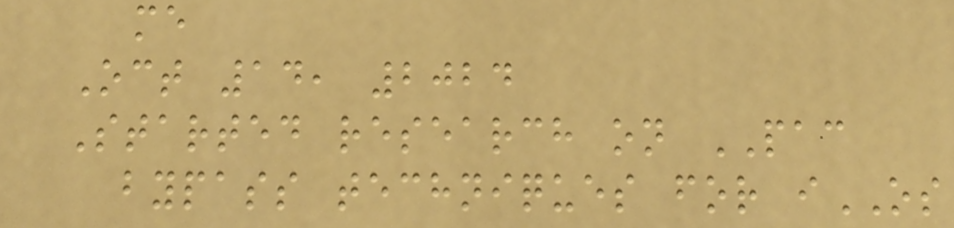me
Oct 14, 2024
Started research on PAC
bypass techniques for iOS
